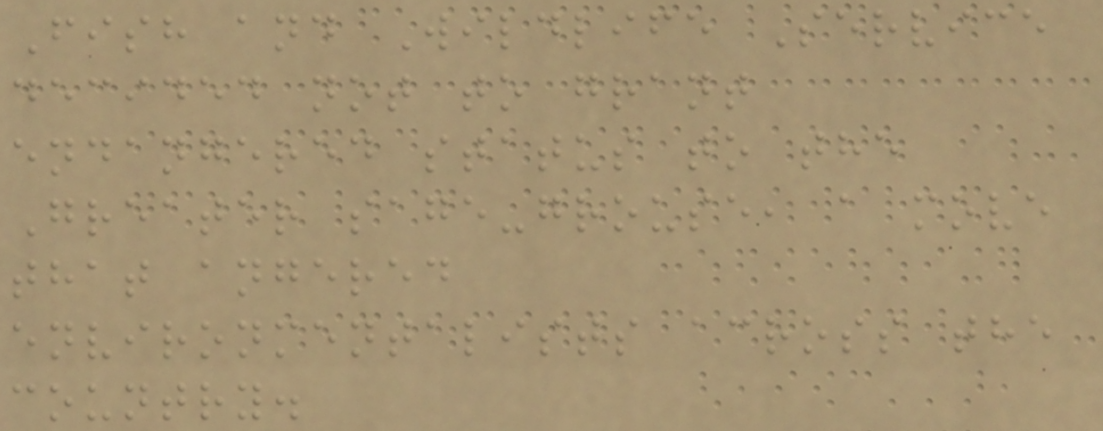Fish and Wildlife Service
decided not to grant
endangered status to the
Greater sage-grouse, a move
that angered
environmentalists across the
country.
